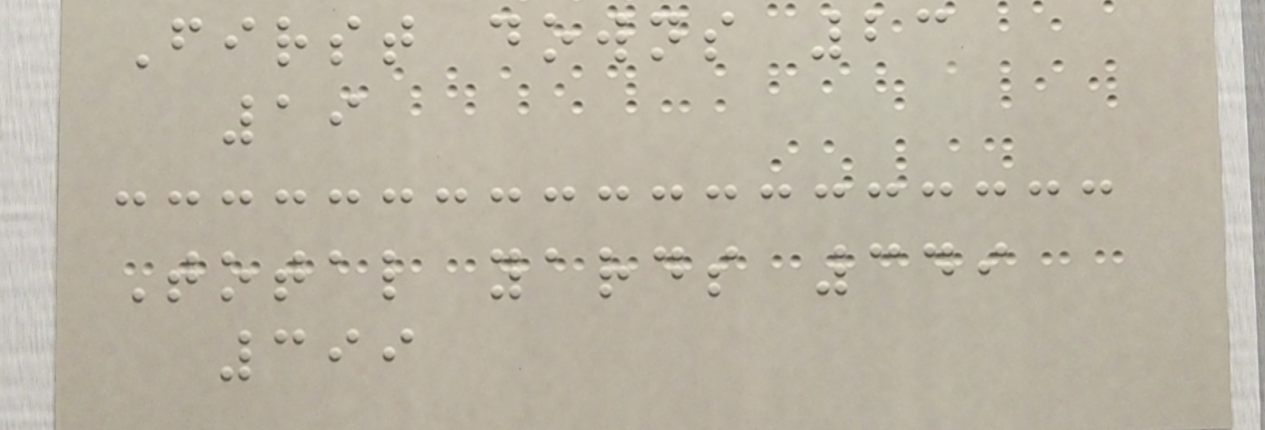First downs 23
19
Total yards 349
399
